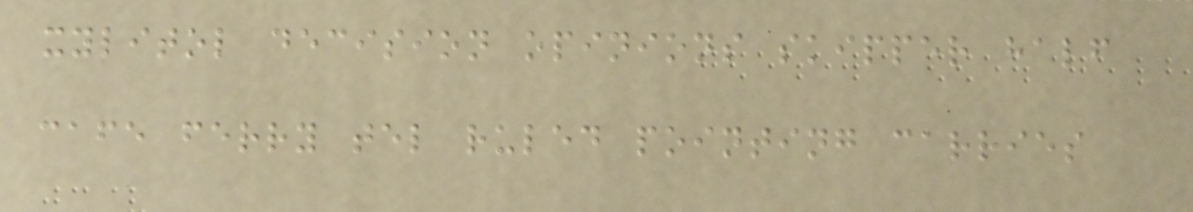xylitol decision opinions skipper half
cafe ferry tel ruled pointing carries
